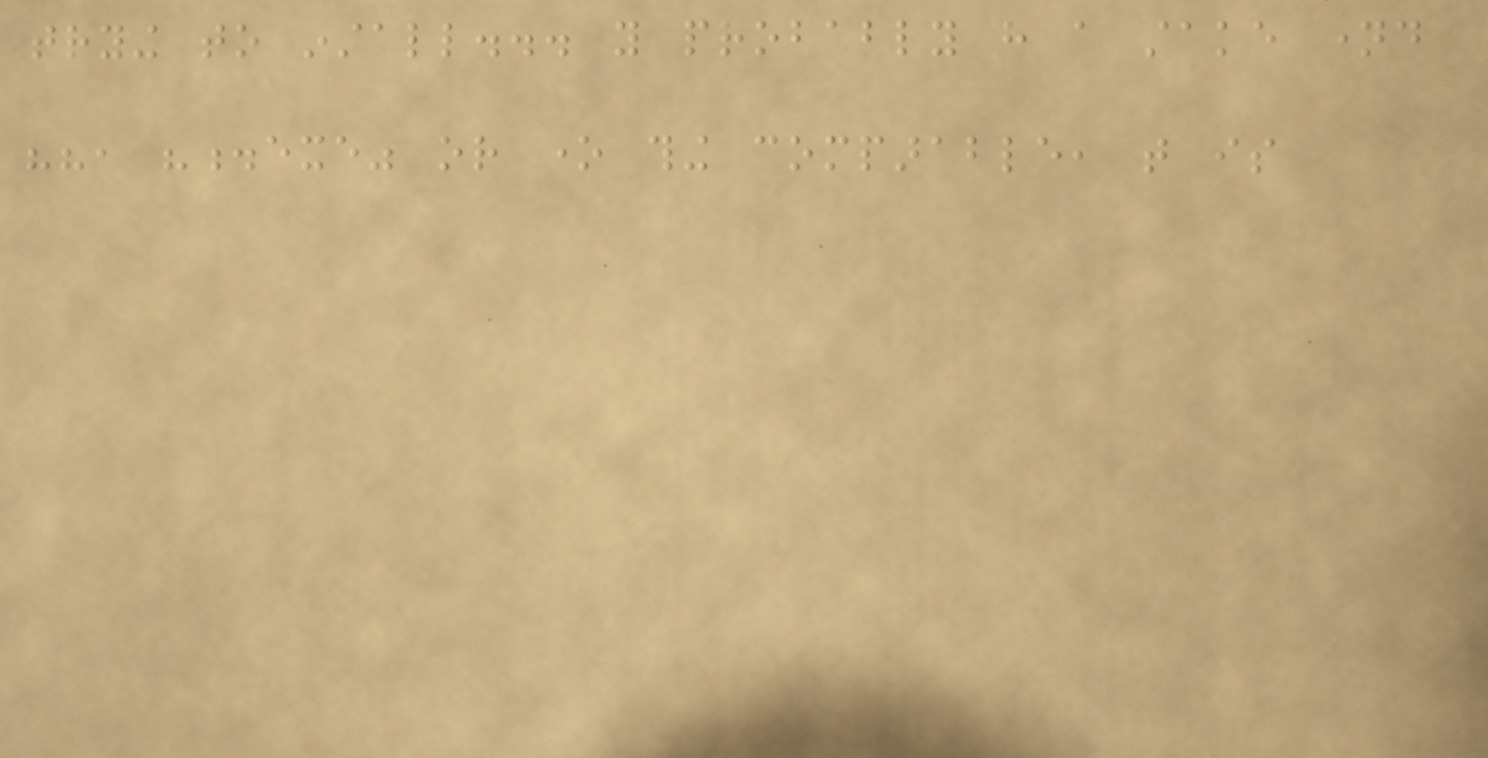trying to install... you probably have a stake named
"", ".exe" or one thing comparable, that is
